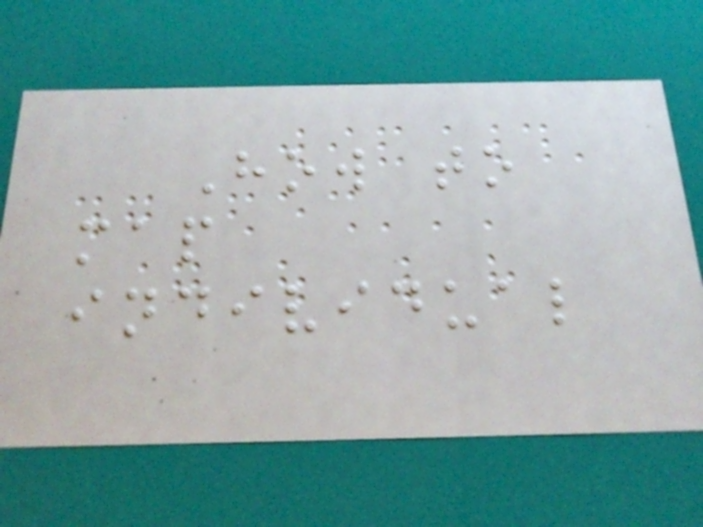How to
map
individual
